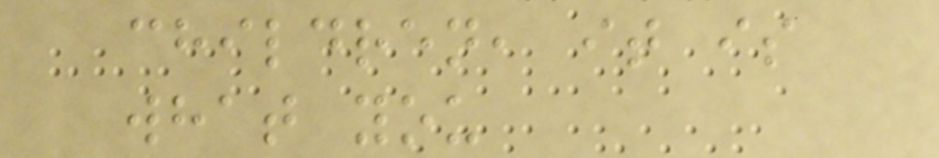children, it is
what you
